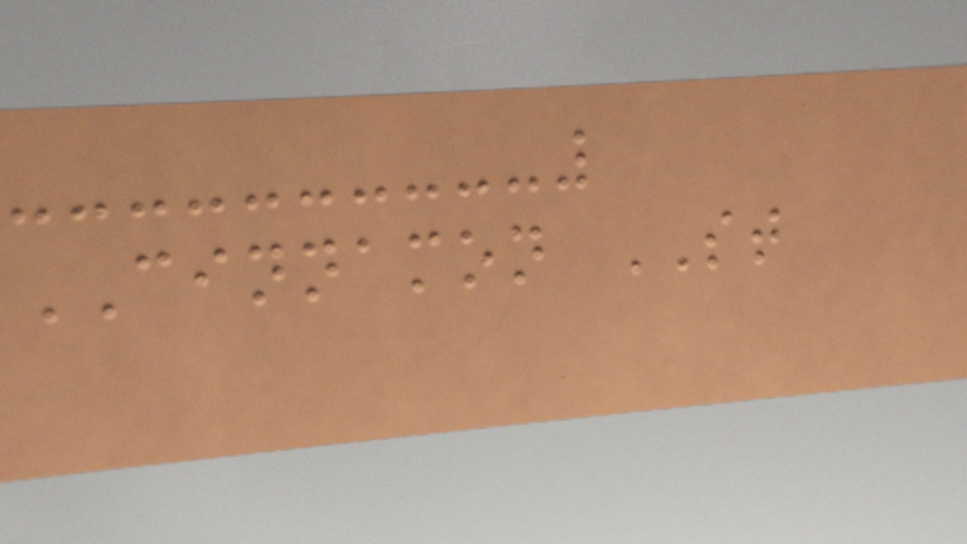CINNAMON ST
